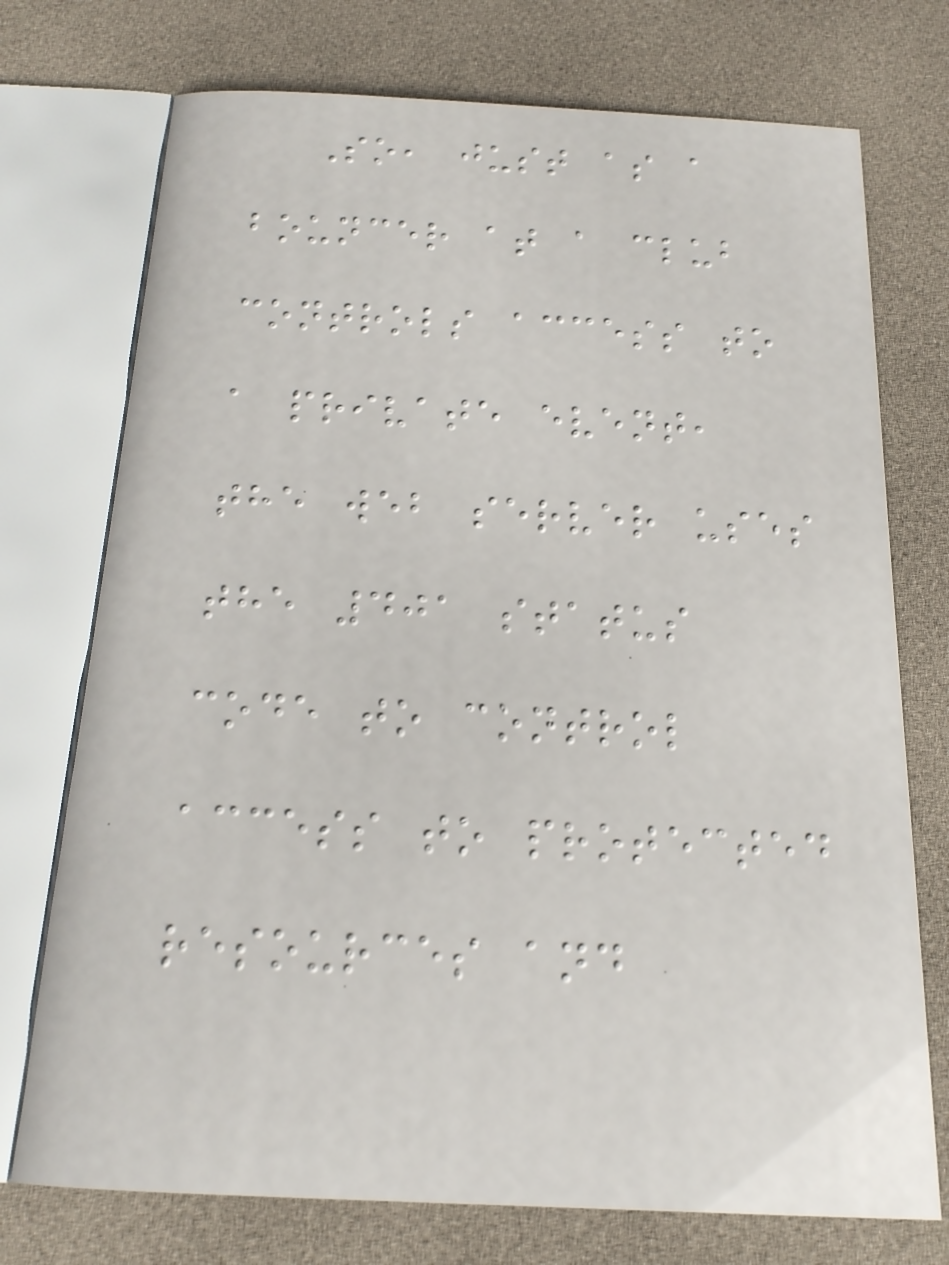So, just as a
bouncer at a club
controls access to
a private event,
the web server uses
the 401 status
code to control
access to protected
resources and
